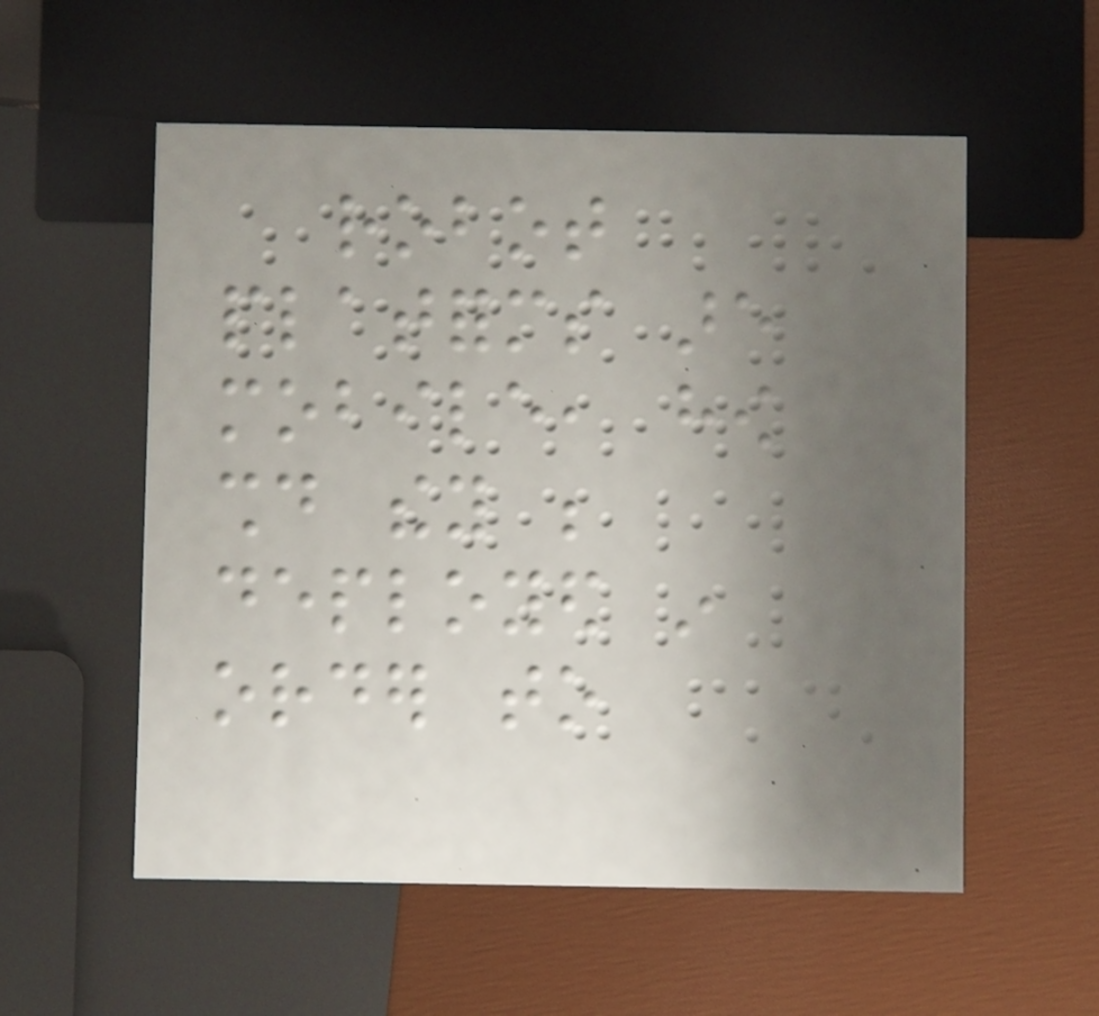robot
platforms are
mobile, how
should they be
deployed in
order to
